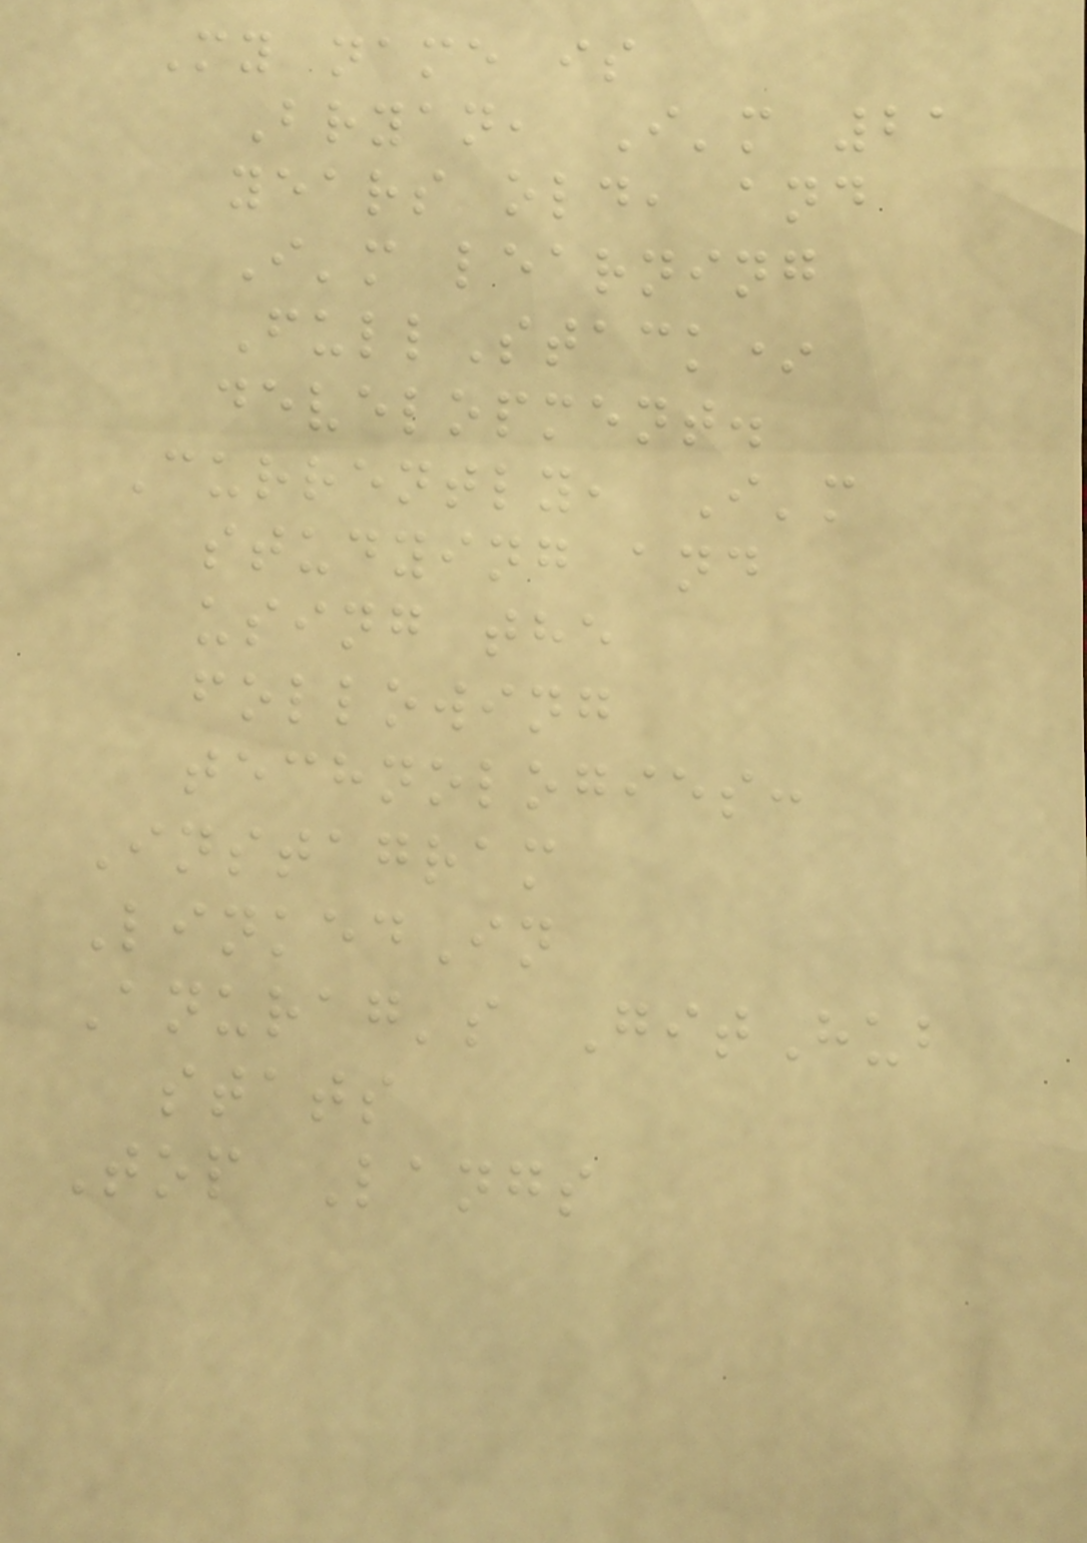My name is
Bryan, I'm 21
years old, and
I'm learning
FullStack*
development.
Currently, I'm
studying and
using the
following
technologies:
Instagram
LinkedIn
Anurag's GitHub
stats
Top Langs
